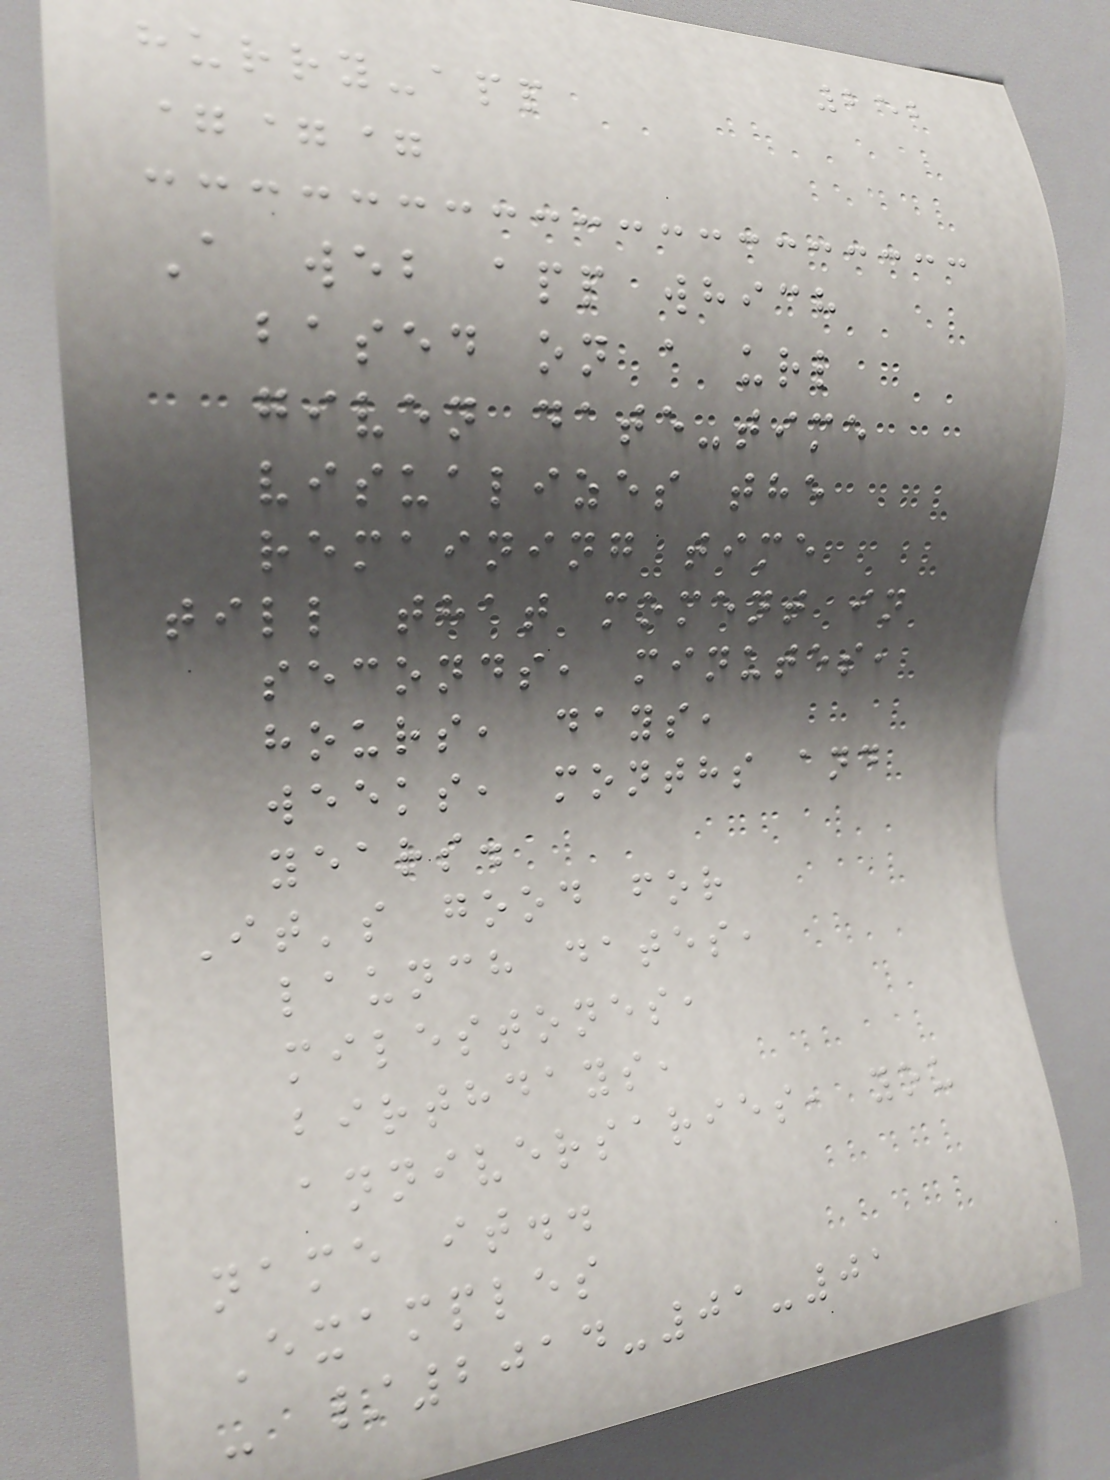252
hurry-app
===
A web app which
based on a url
given date-time
visualizes the
remaining time
till that moment in
seconds, minutes,
hours, days,
weeks, months and
years.
It's good for
launch dates,
milestones,
birthdays,
anniversaries, you
name it..
Examples
- /2014-01-01
